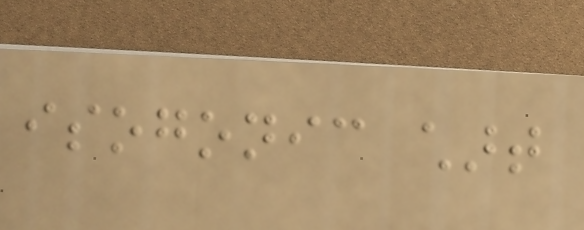isogonic chart
